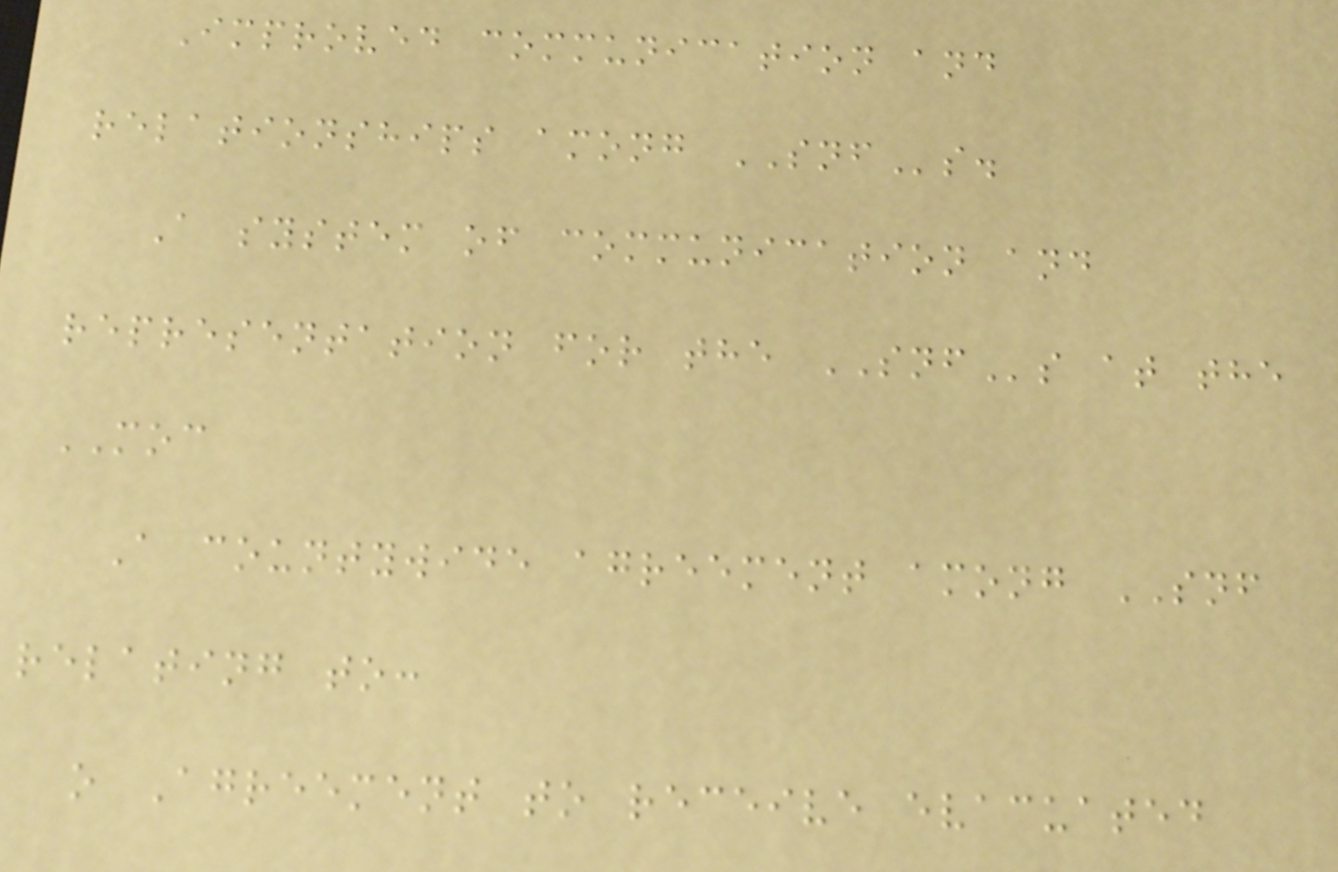Improved communication and
relationships among SNFs.
A system of communication and
representation for the SNFs at the
MOC
A countywide agreement among SNF
relating to:
o Agreement to receive evacuated
